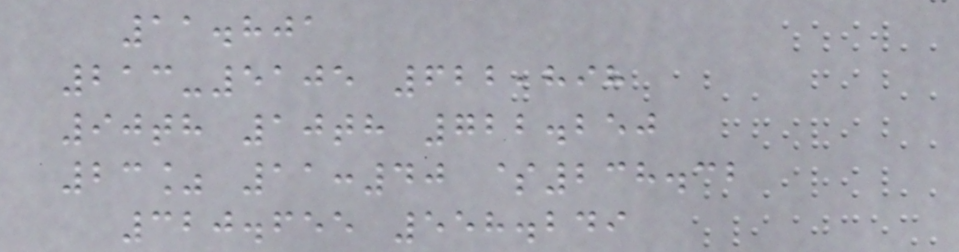11.801
213-5105 622,898
90th 10th 722.250
23% 11:40 $238.32
320.655 558.249
